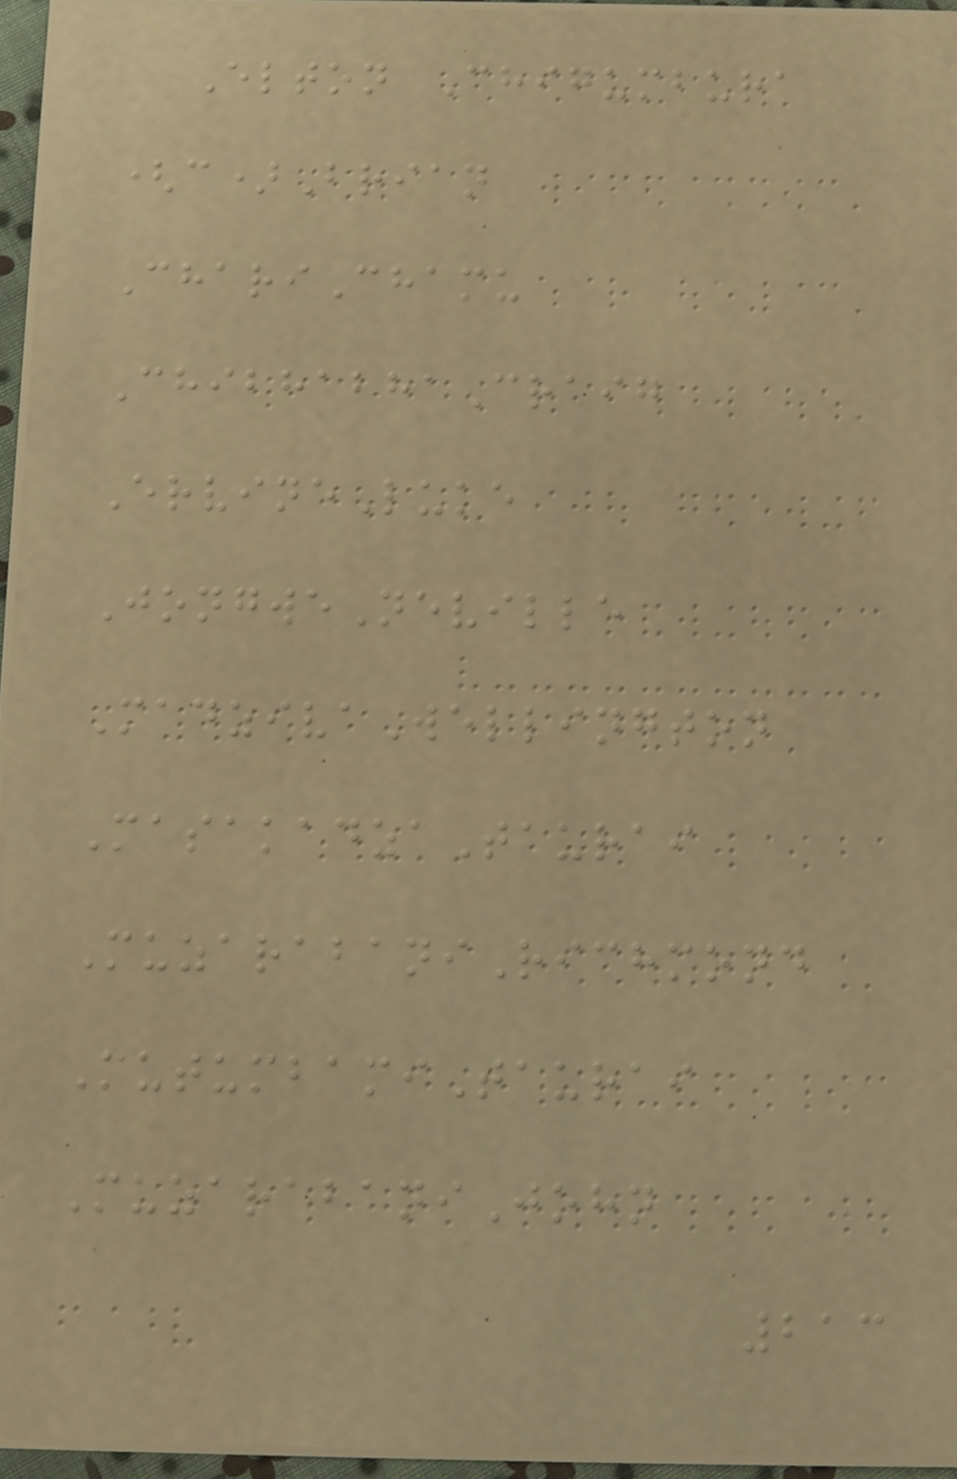Elton Chigumbura
(c)Brian
ChariChamu
ChibhabhaCraig
ErvineLuke
JongweNeville
MadzivaWellington
MasakadzaTaurai
MuzarabaniRichmond
MutumbamiTaurai
MuzarabaniJohn
213
